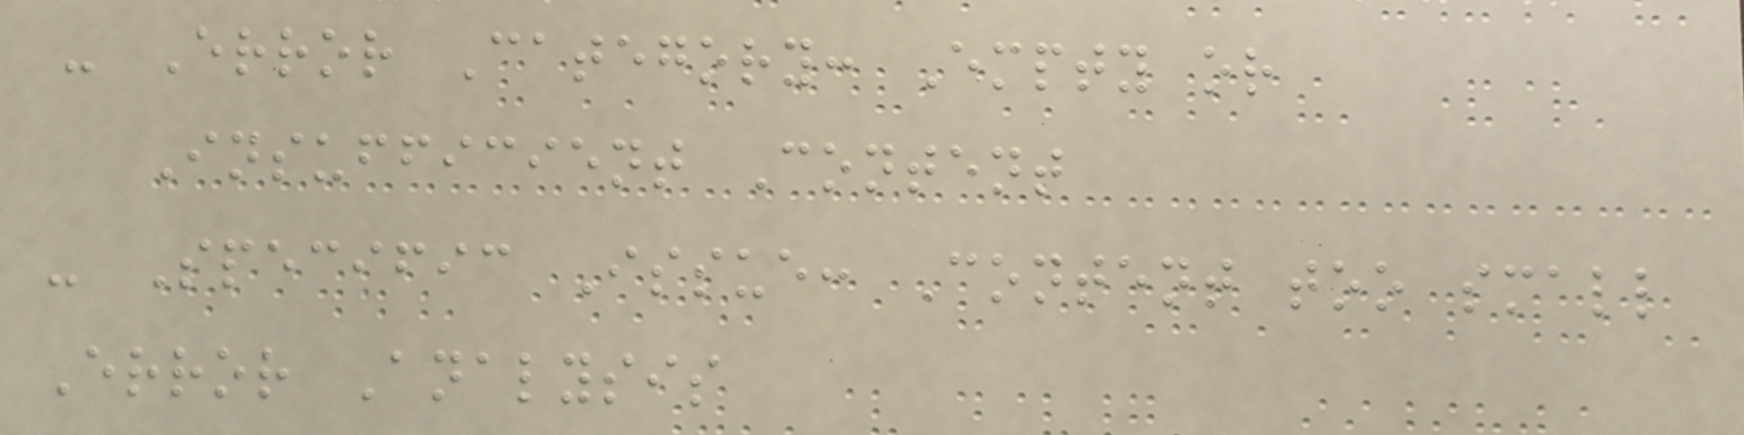- Error Category: Empty or
Insufficient Content
- Specific Issue: Content too small
Error Analysis
